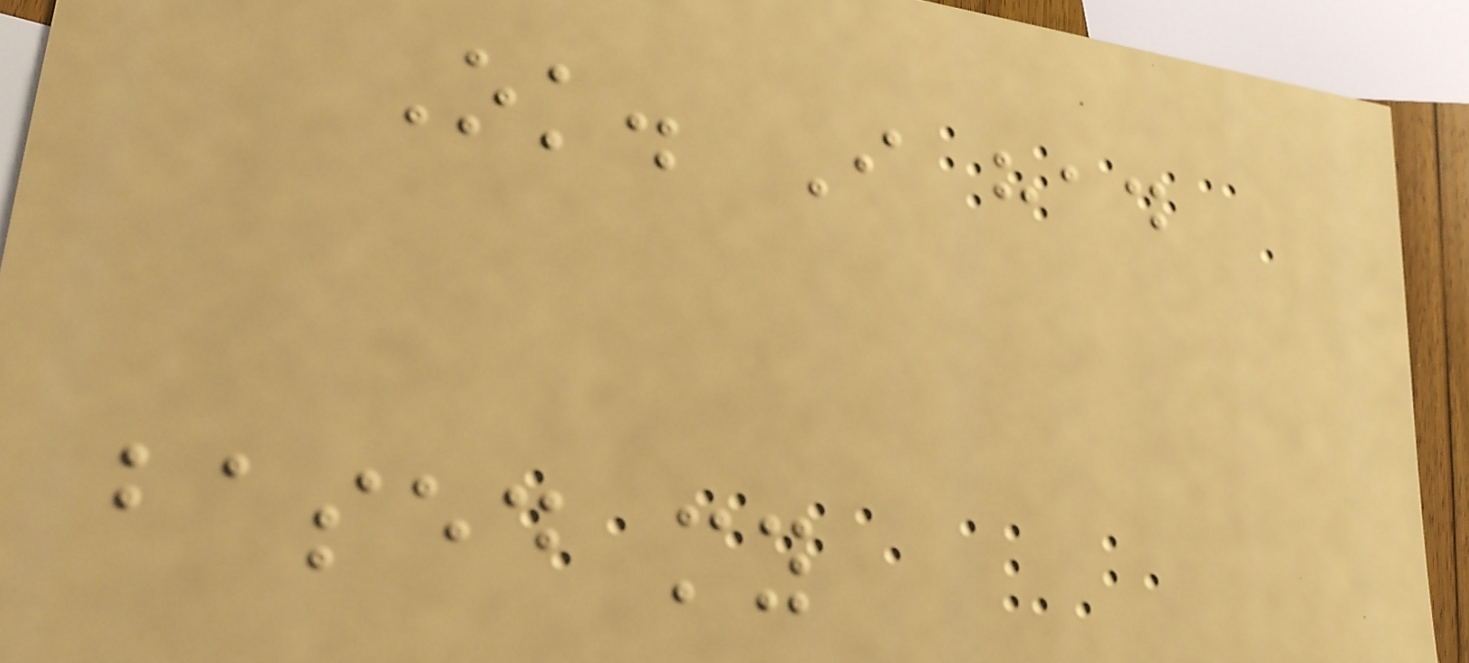Ok. I had
based my
